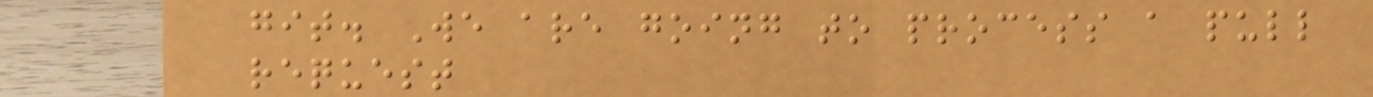git. We are going to process a pull
request
